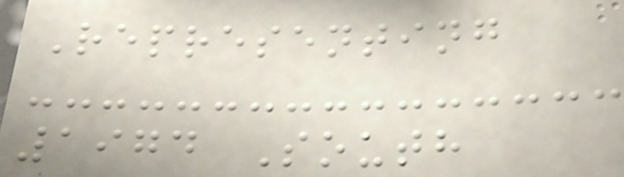Representing
1974 South
